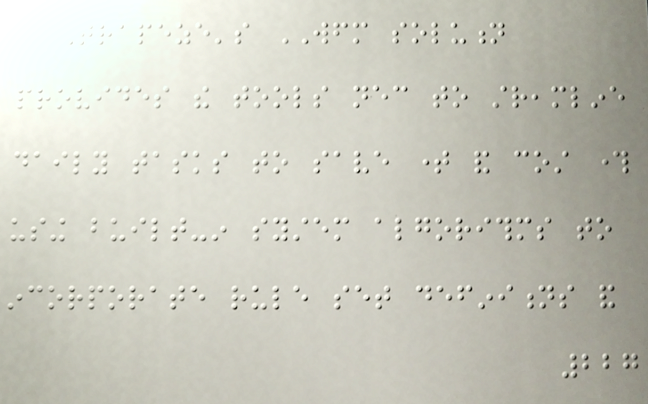Trapeze's WFM solution
provides the tools necessary to streamline
daily tasks to save time and cost through
using built-in system algorithms to
incorporate rule set definitions and
227
